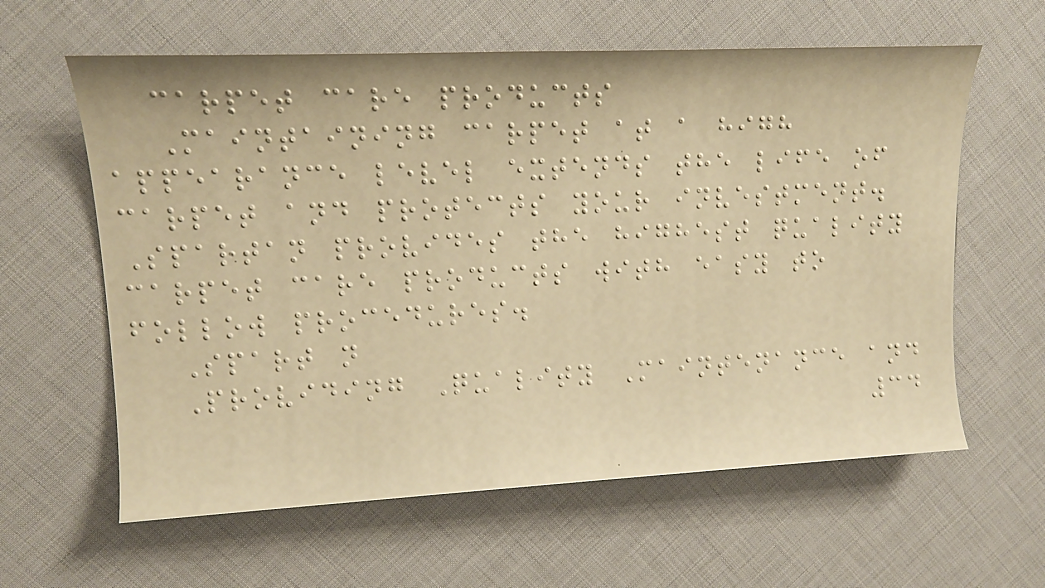carpet care products
Maintaining carpet at a high
appearance level extends the life of
carpet and protects your investment.
Spartan provides the highest quality
carpet care products with easy to
follow procedures.
Spart n
Providing Quality Maintenance and
34
